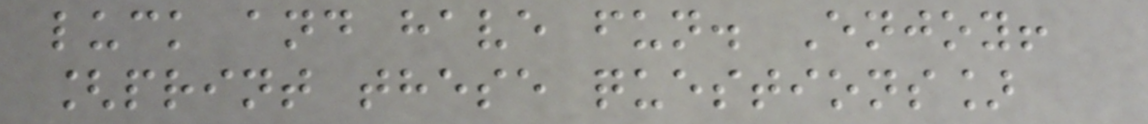luck and have fun. Enjoy!
[print these questions]
